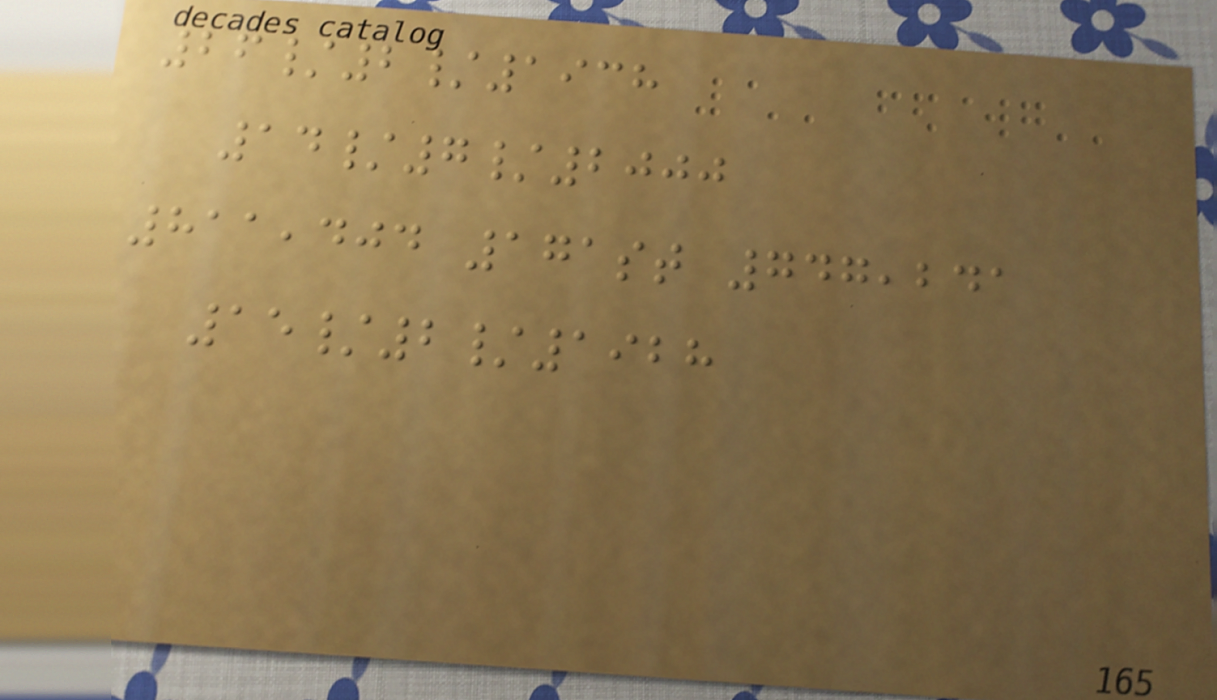26/2/1938
14/7/2000
811,404 171st 747,241
15/2/1928
